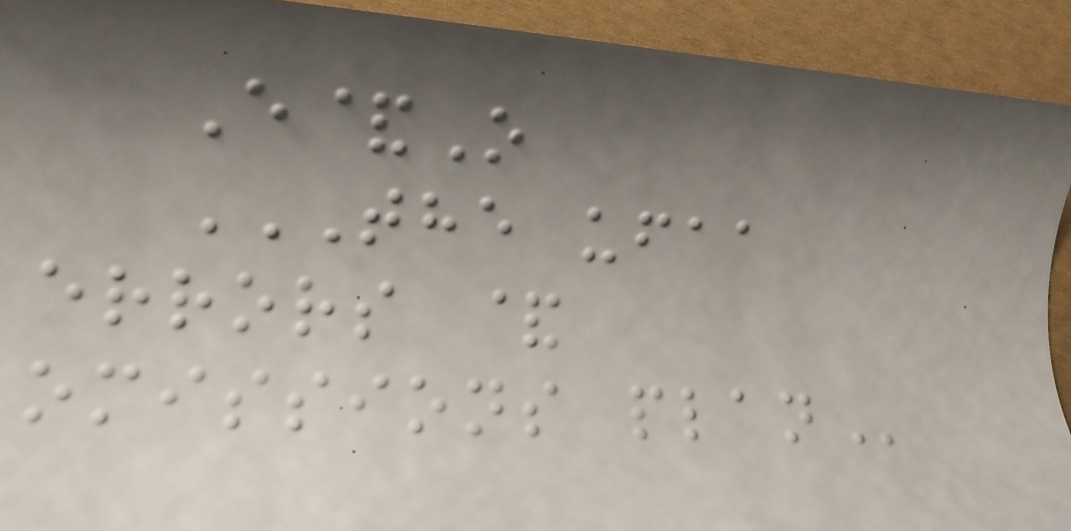E&O
THE UFAA
ERRORS &
OMISSIONS PLAN
